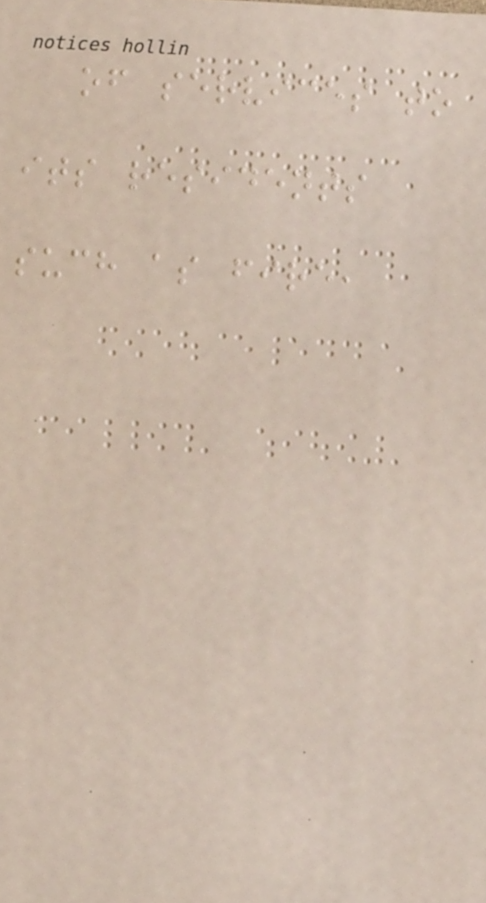of services to
its residents
such as fire,
